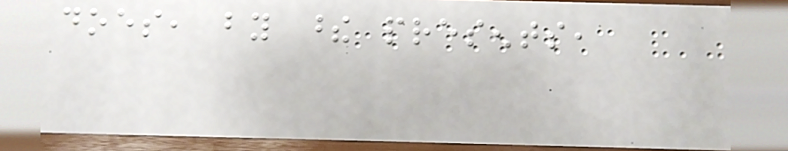does, by these presents,
